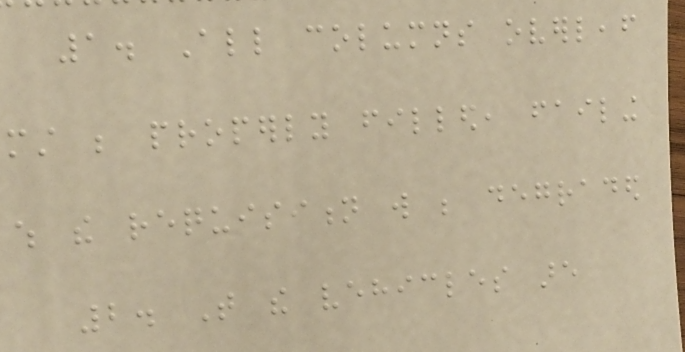1. All columns overleaf
must be properly filled, failing
which the requisition will be degraded
2. That the vehicles are
